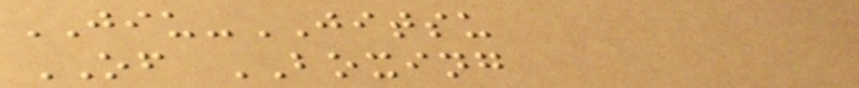JIU-JITSU
OF BOXING
